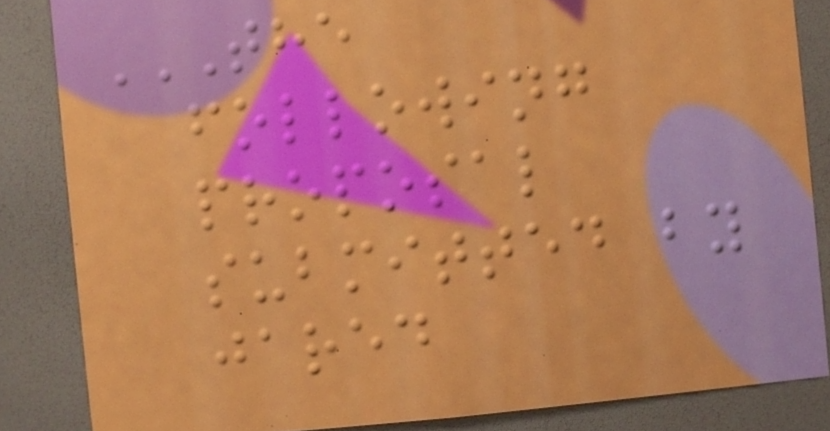THE
FOLLOWING
PROPOSAL
SUBMITTED BY
JARED
